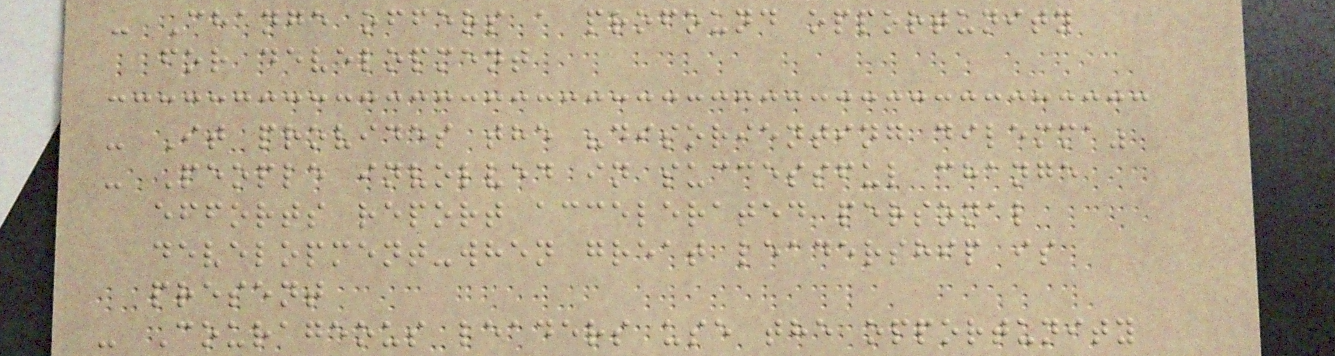- Change offers a profound opportunity
for development
- It provides the "disorienting dilemma"
- People involved in successful change
efforts report accelerated personal
development-when great leadership is
present
- Courageous leaders use the opportunity
